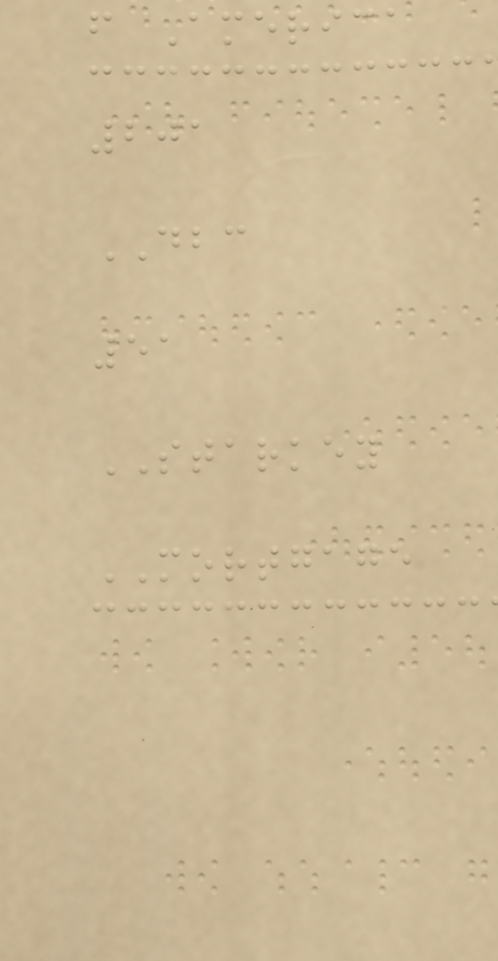f America
201
DBC
51
STARKEY
MORTGAGE
